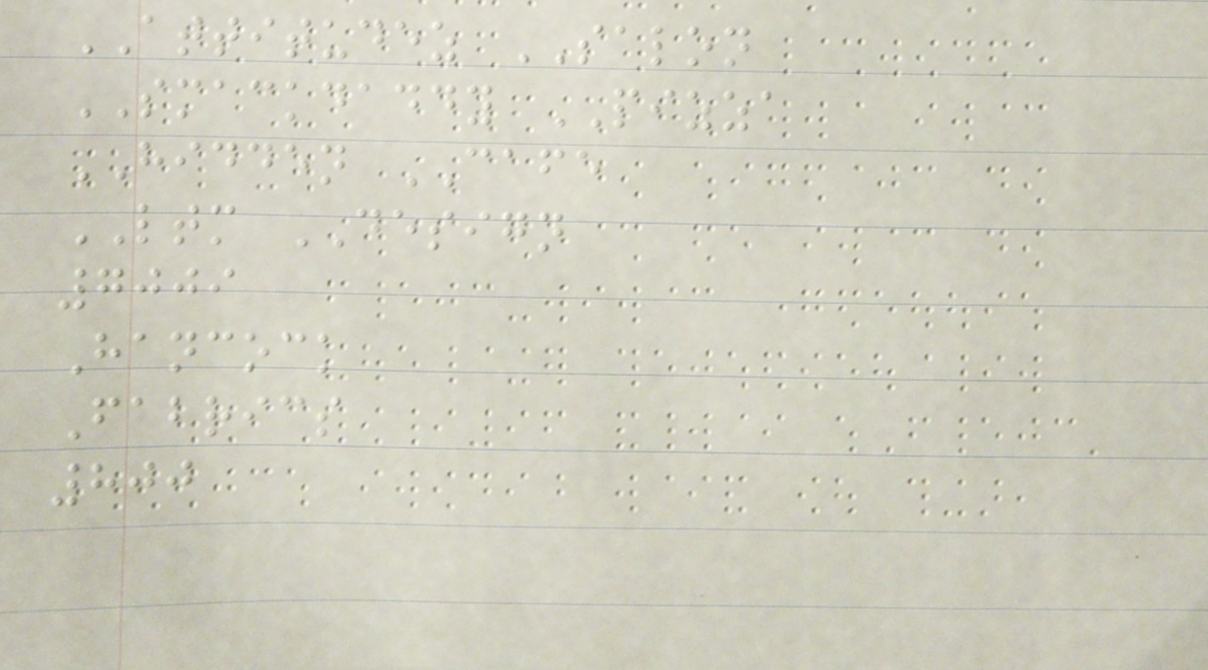ATTITUDEZ SALON
SMACKDADDY PIZZA
HIDDEN CAFE
LTM DESIGN
7009
Hancock
Fabrics
800
